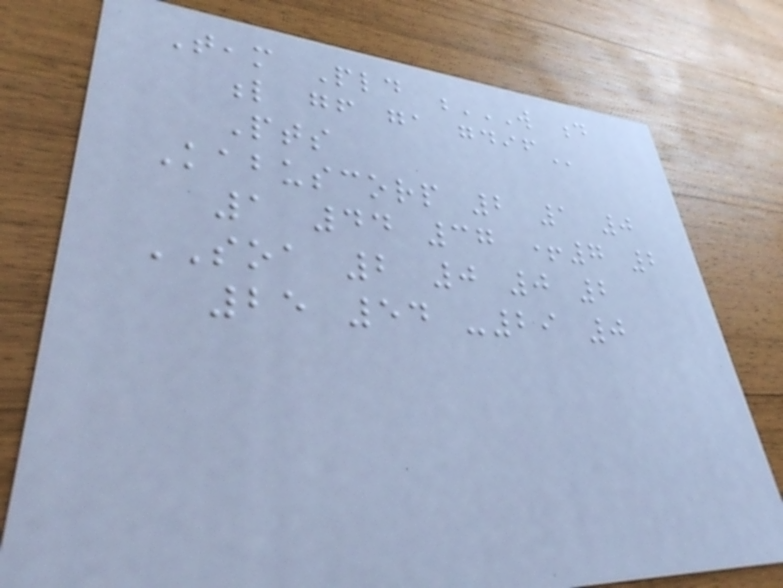Team Pld W D
L GF GA GDIF
Pts
Kabuscorp 2 1 0
1 44 37 +7 2
SOA 2 0 0 2
25 54 -29 0
